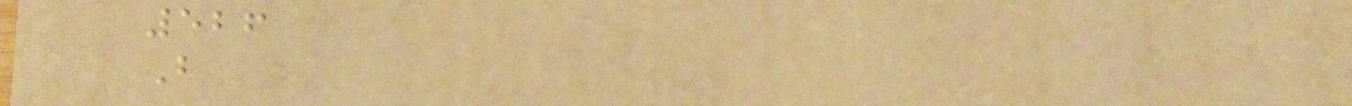526
B
